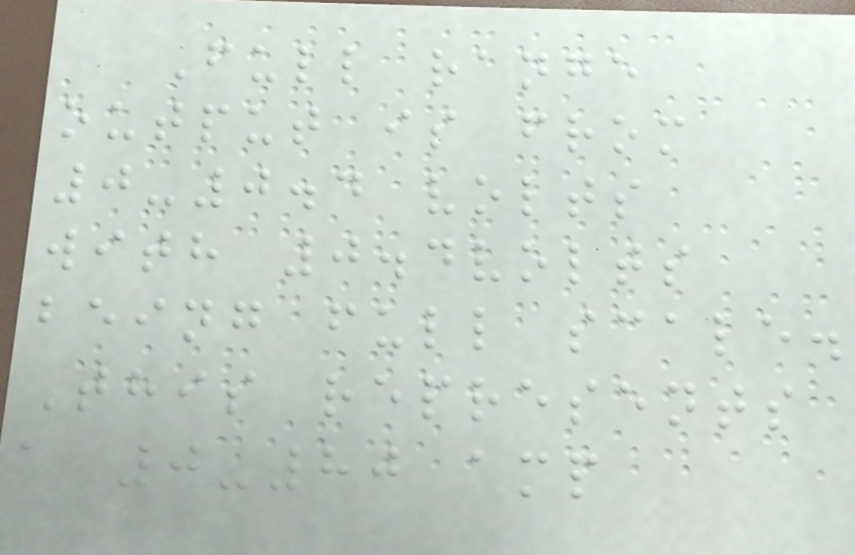Full range
output is from
0-0.4 volts
with 0.4volts
being full scale.
This represents
a 0-80 amp
